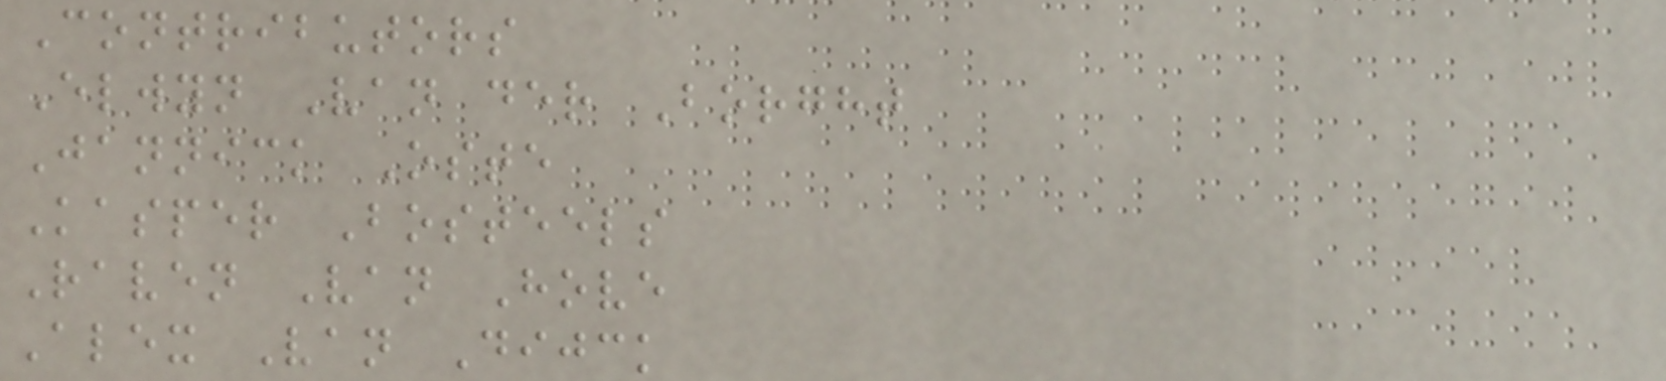Contributors
Elwyn Van der Borght
Jannick Oste
Kasper Bosteels
Raven Van Hove
Alex Van Dijck
